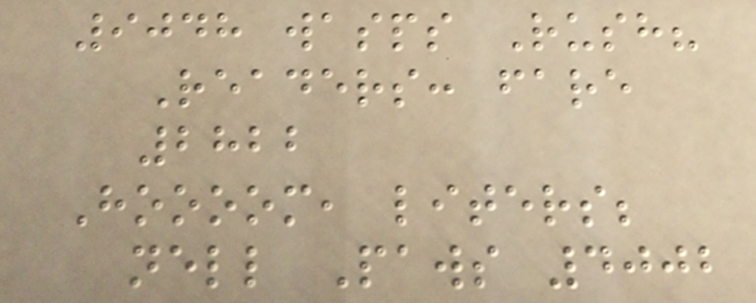9048 wasps Rush?
Readers: fare
2822
Hoooom, liters;
nell Paws 4002
